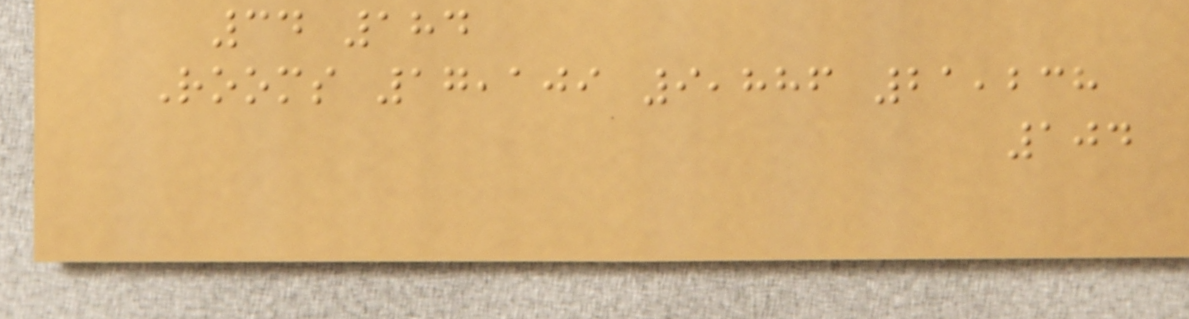34 184
Rooms 17,109 9,886 21,238
104
